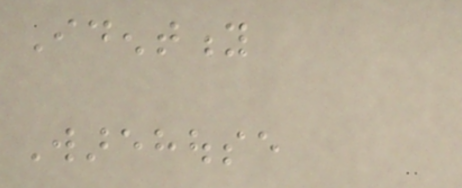Identity
Warehouse
